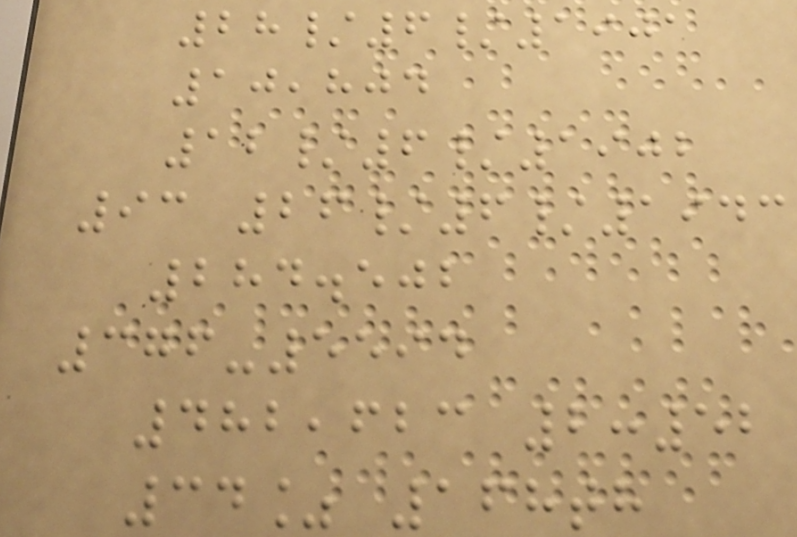28/6/1901
10,804
12/6/1902
93 26/6/1943
284.502
376-5594
482,623 2:52
34% 168th
